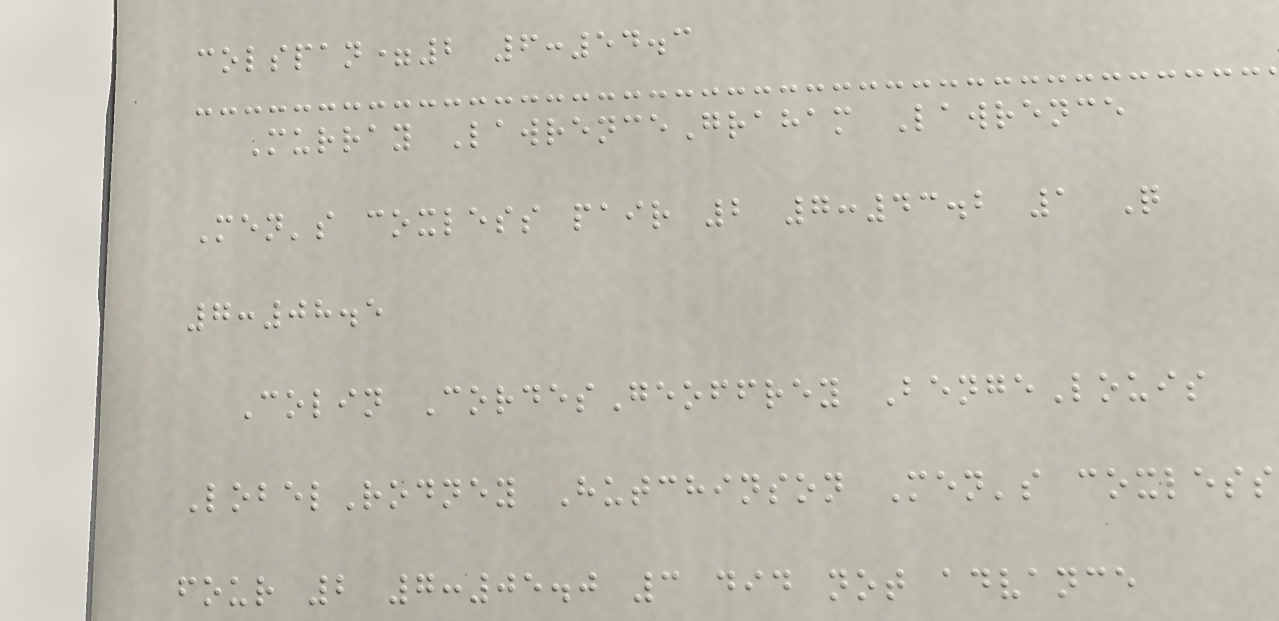colspan=2 6:54.3
Murray LawrenceGraham Lawrence
Men's coxless pair 2 7:43.2 1 Q
7:08.5
Colin CordesGeoffrey BengeLouis
LobelRodney Hutchinson Men's coxless
four 2 7:05.0 3 did not advance
